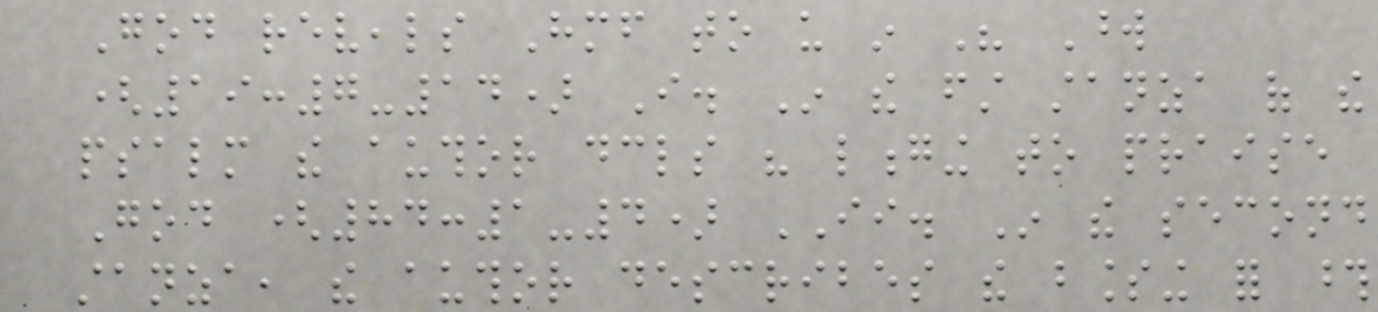God reveals Himself to us in His Word
(19:7-14) I. In the first stanza of the
psalm the author declares his longing to praise
God (84:1-4) II. In the second
stanza, the author describes the blessing for those
